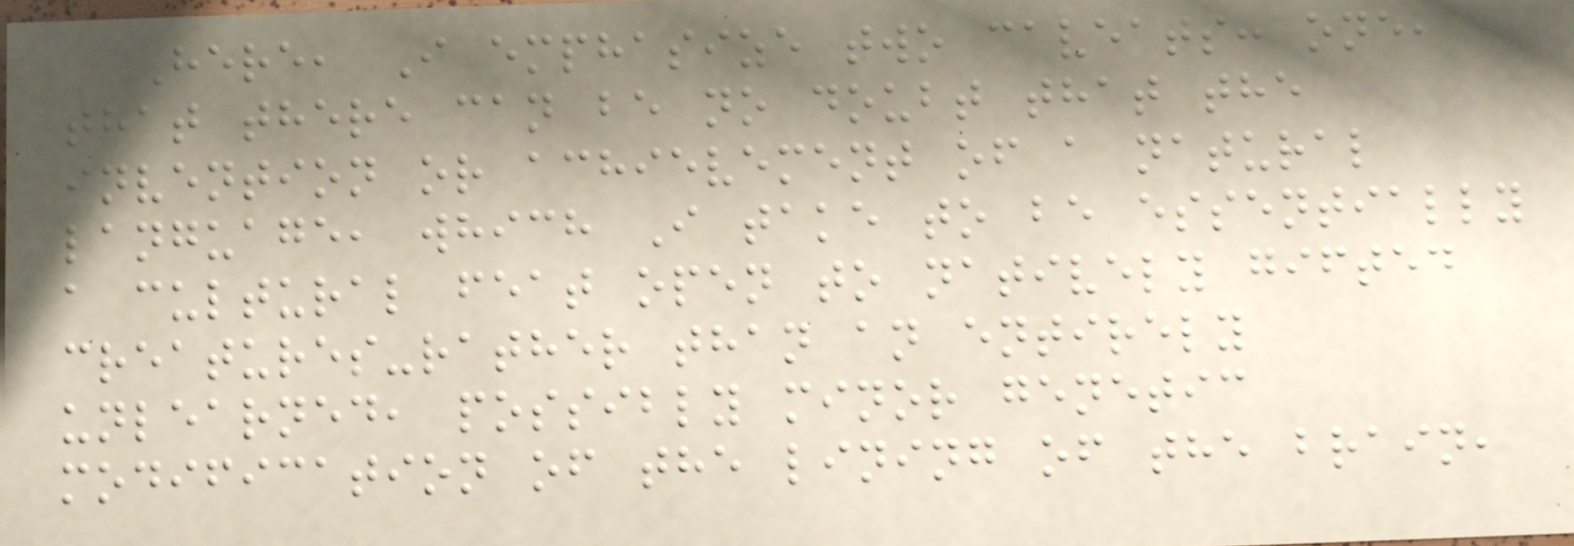Here, I emphasize two caveats: one,
that there can be no doubt that the
invention or achievement of a natural
language, which I take to be essentially
a cultural feat open to natively gifted
creatures-rather than an entirely
unlearned, possibly minor genetic
modification of the lining of the brain,
